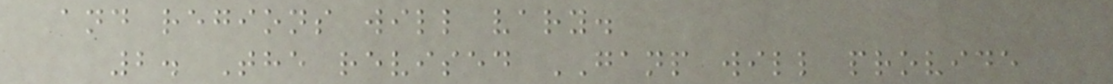and regions will vary.
2. The revised GANP will provide
